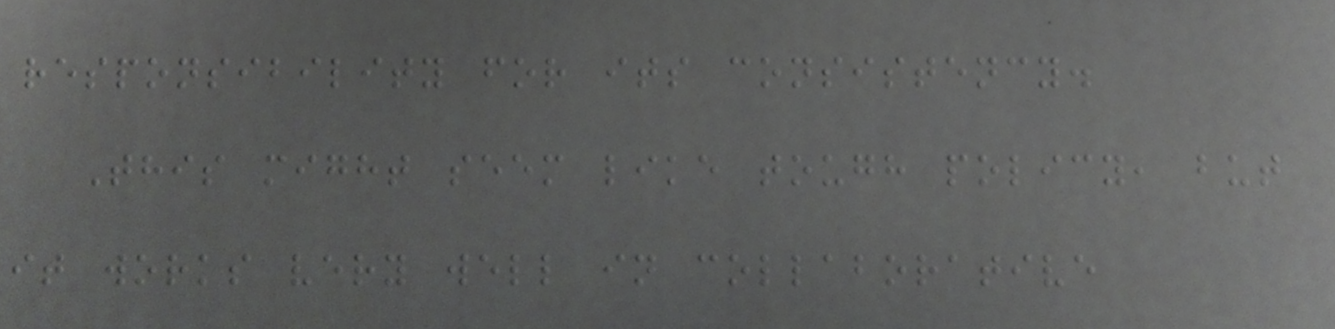responsibility for its consistency.
This might seem like tough policy, but
it works very well in collaborative
